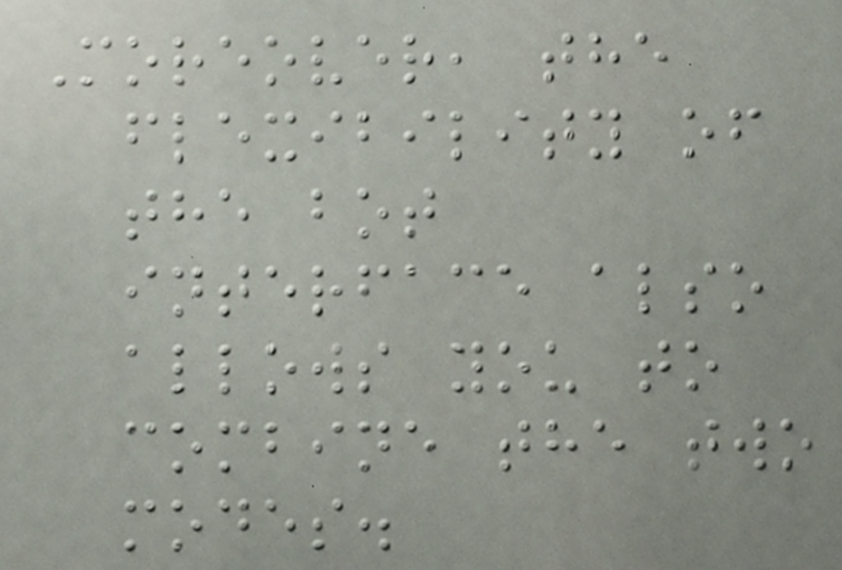Moreover, the
flexibility of
the bot
interface also
allows you to
combine the two
modes.
